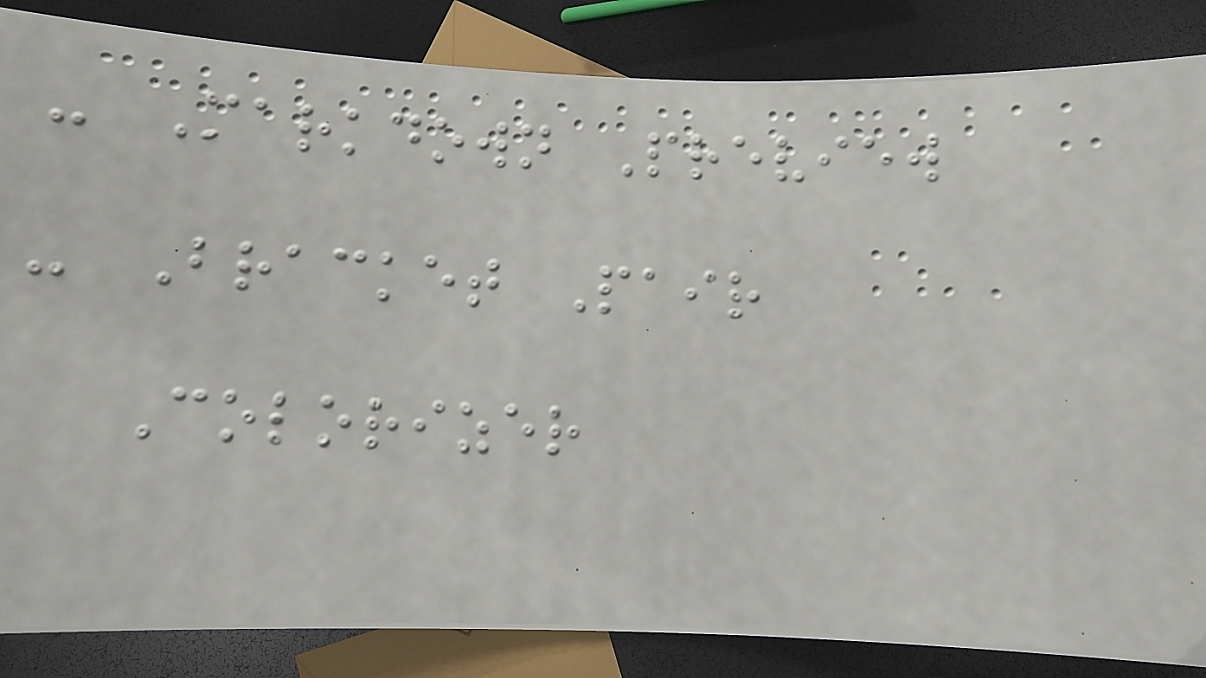- Markdown Preview
- Bracket Pair
Colorizer
